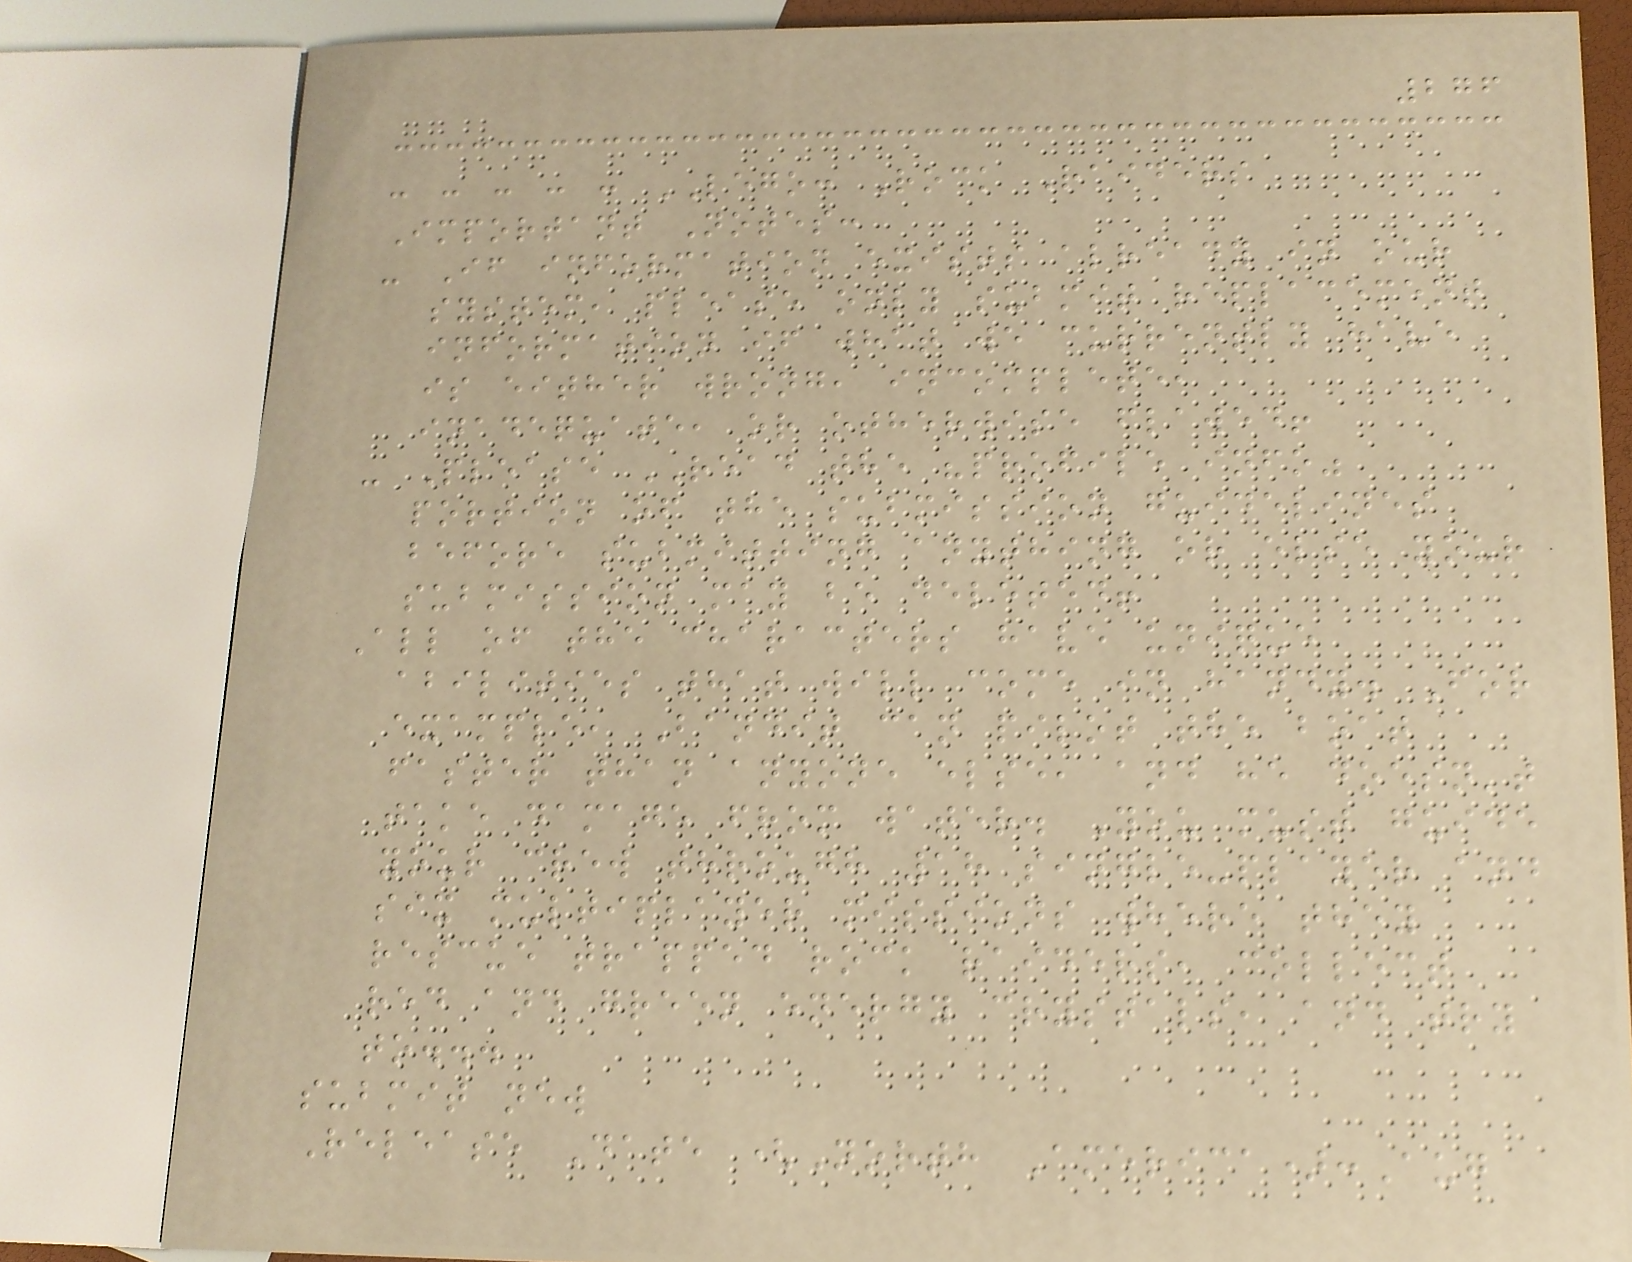276
: : : : : LEGO: Rock Raiders
Important Notes:
- If information exists already in our
system, please only submit replacement
information if what we currently have
is either wrong, incomplete,
inadequate, or otherwise flawed!
- Please READ the "profile info"
portion of the submission guidelines
before submitting anything or else your
submission may be deleted!
All of the characters have unique
abilities that will come in handy. For
example, Bandit can pilot the boat
faster than anyone else, and he doesn't
take damage from water. You must guide
your crew through 18 single-player and
six multiplayer missions where they
rescue trapped rock raiders, collect
red and green energy crystals, and try
to...
submit new
Release Date (North America):Aug
